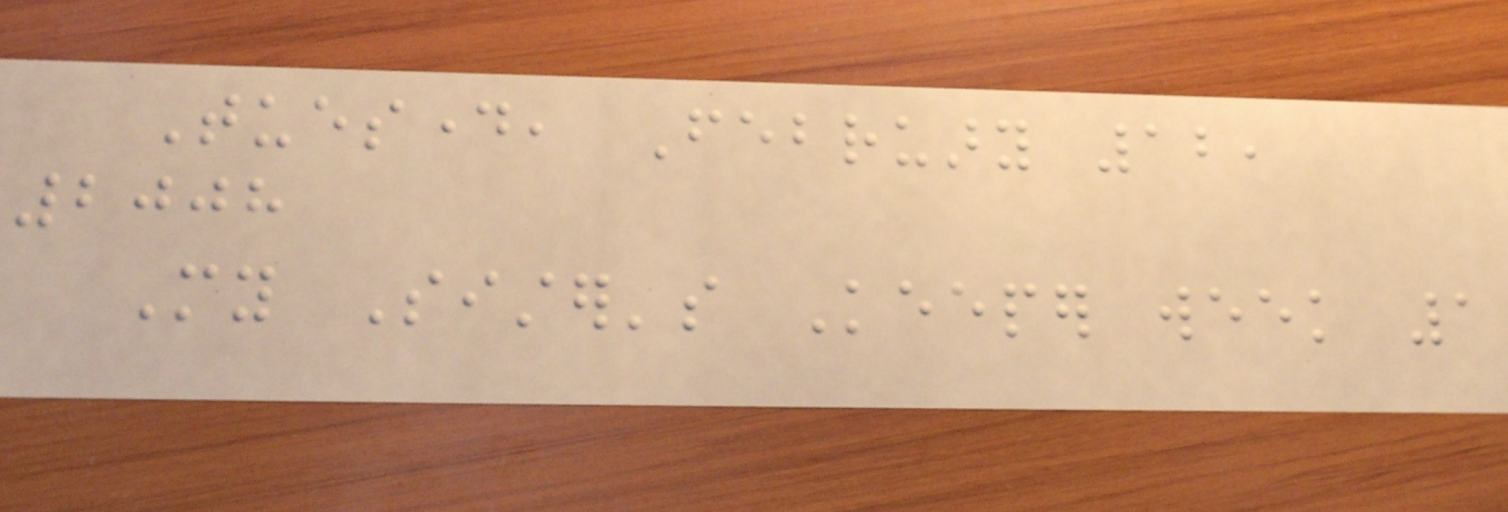Tuesday, February 12,
2008
My Sister's Keeper week 1
